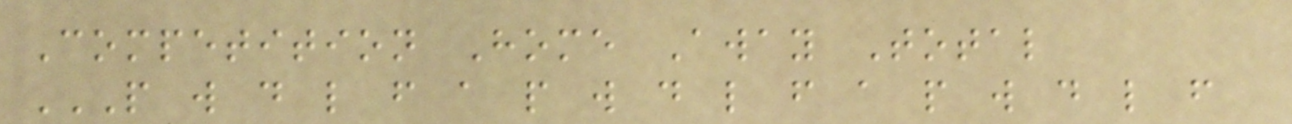Competition Home Away Total
P W D L F A P W D L F A P W D L F
